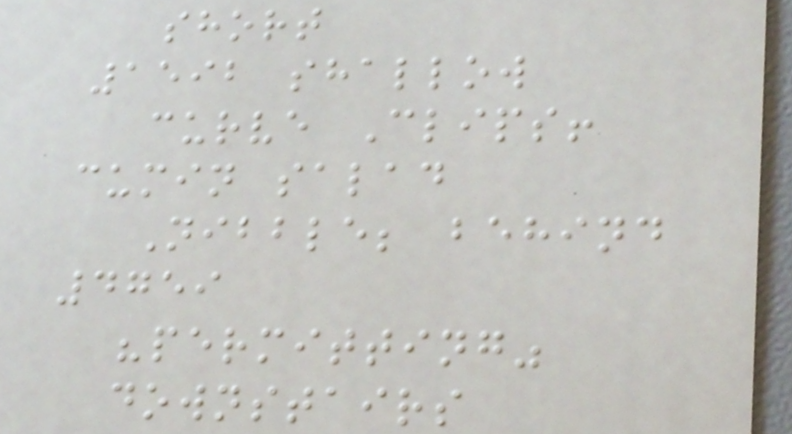short
1592 shallow
curve Clips!
cumin salad
Nibble; behind
4759
"permitting"
downstairs
